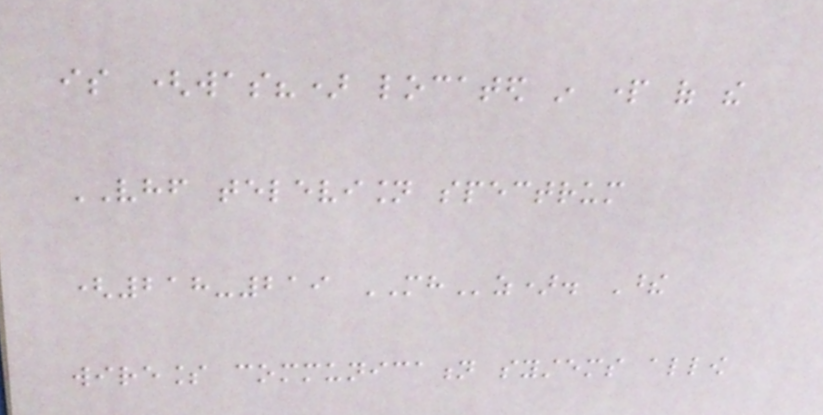is (was?) located in part of the
VHF television spectrum
(218-219 MHz). These
wireless communication systems allow
